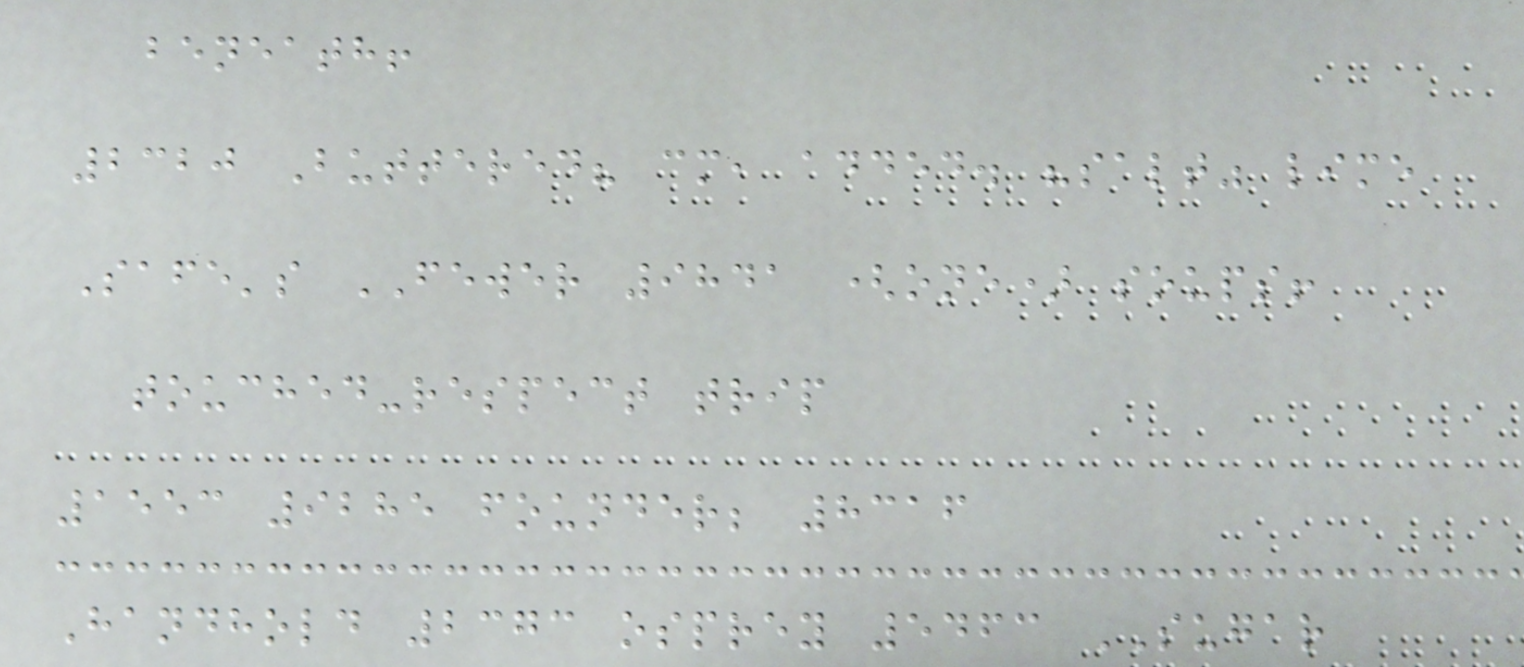beneath!
2320 Buttered? cm, added. "salt" lime
Safe's FEWER 9841 (one) soups!
touched-respect trip
1553 9285 founder; 8316
Handhold 2373 osprey 5463 SUGAR
